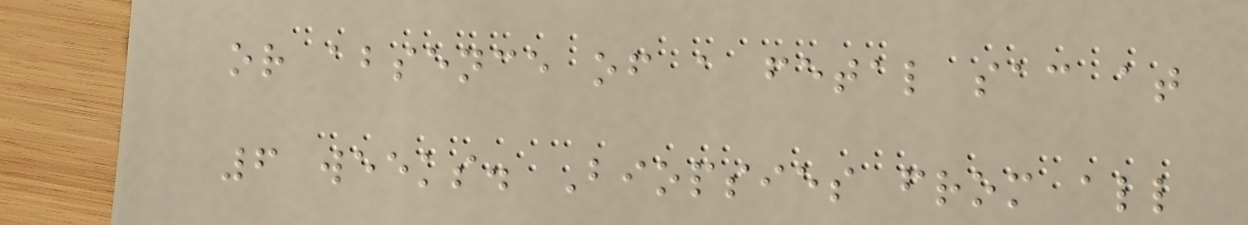or absence of a fetal sac at
6 weeks. Biopsies from all
